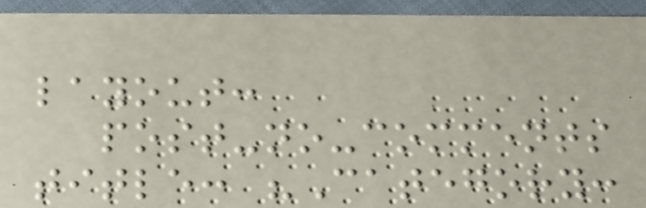layout:
post-no-comments
title: "Category:
